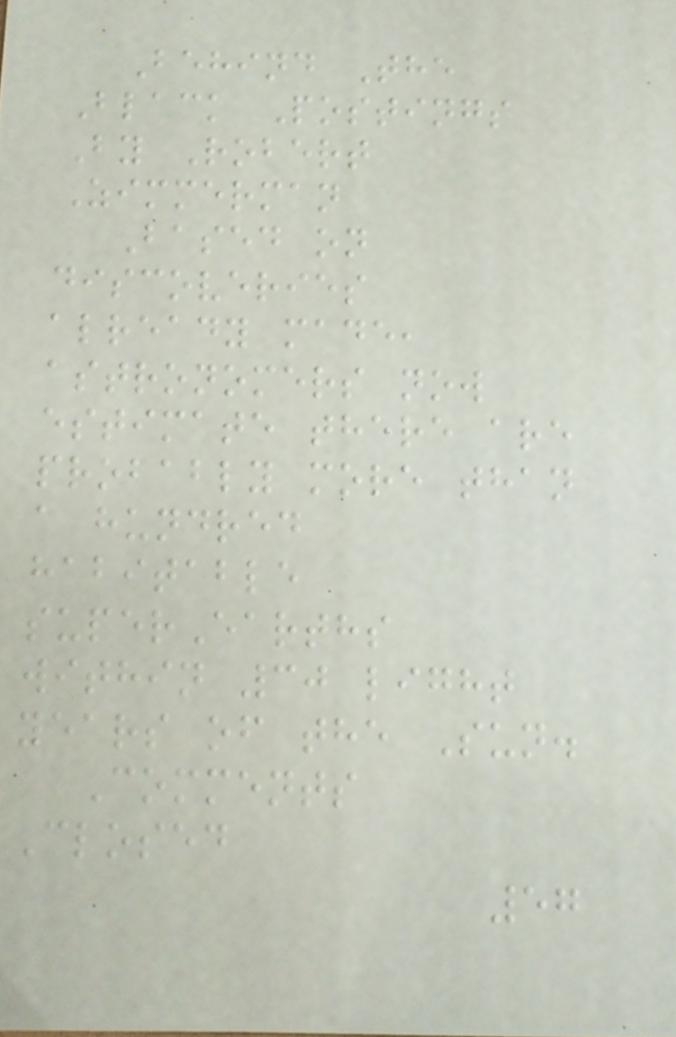Behind The
Black Postings
By Robert
Zimmerman
Based on
discoveries
already made,
astronomers now
estimate there are
probably more than
a hundred
habitable
superEarths
within 30 light
years of the Sun.
Comments
Closed
57
